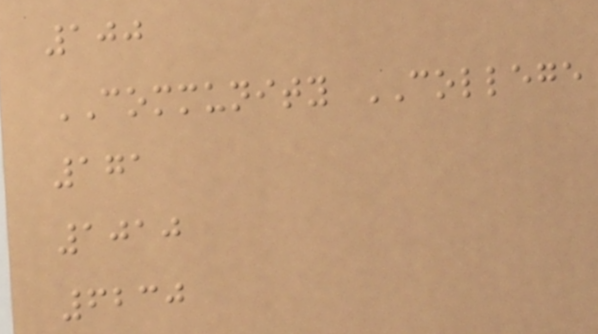100
COMMUNITY COLLEGE
171
1010
6230
